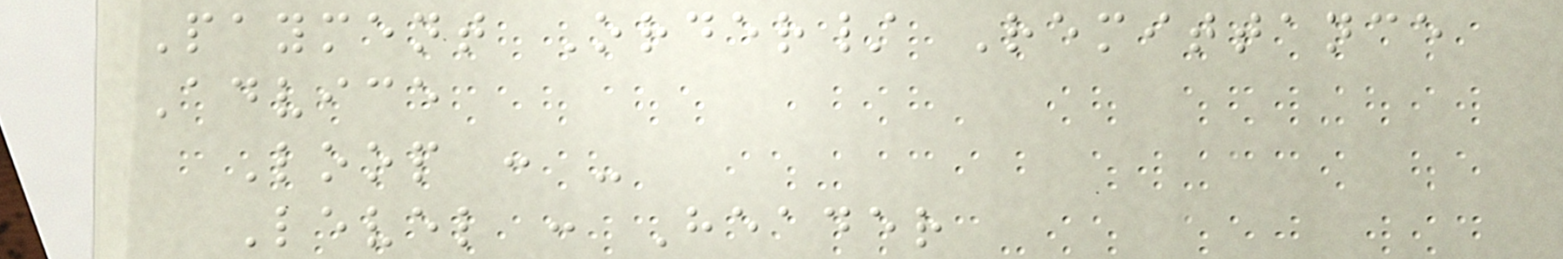Payment Order/ Remittance
Advice
Loop : -
Level : Header
